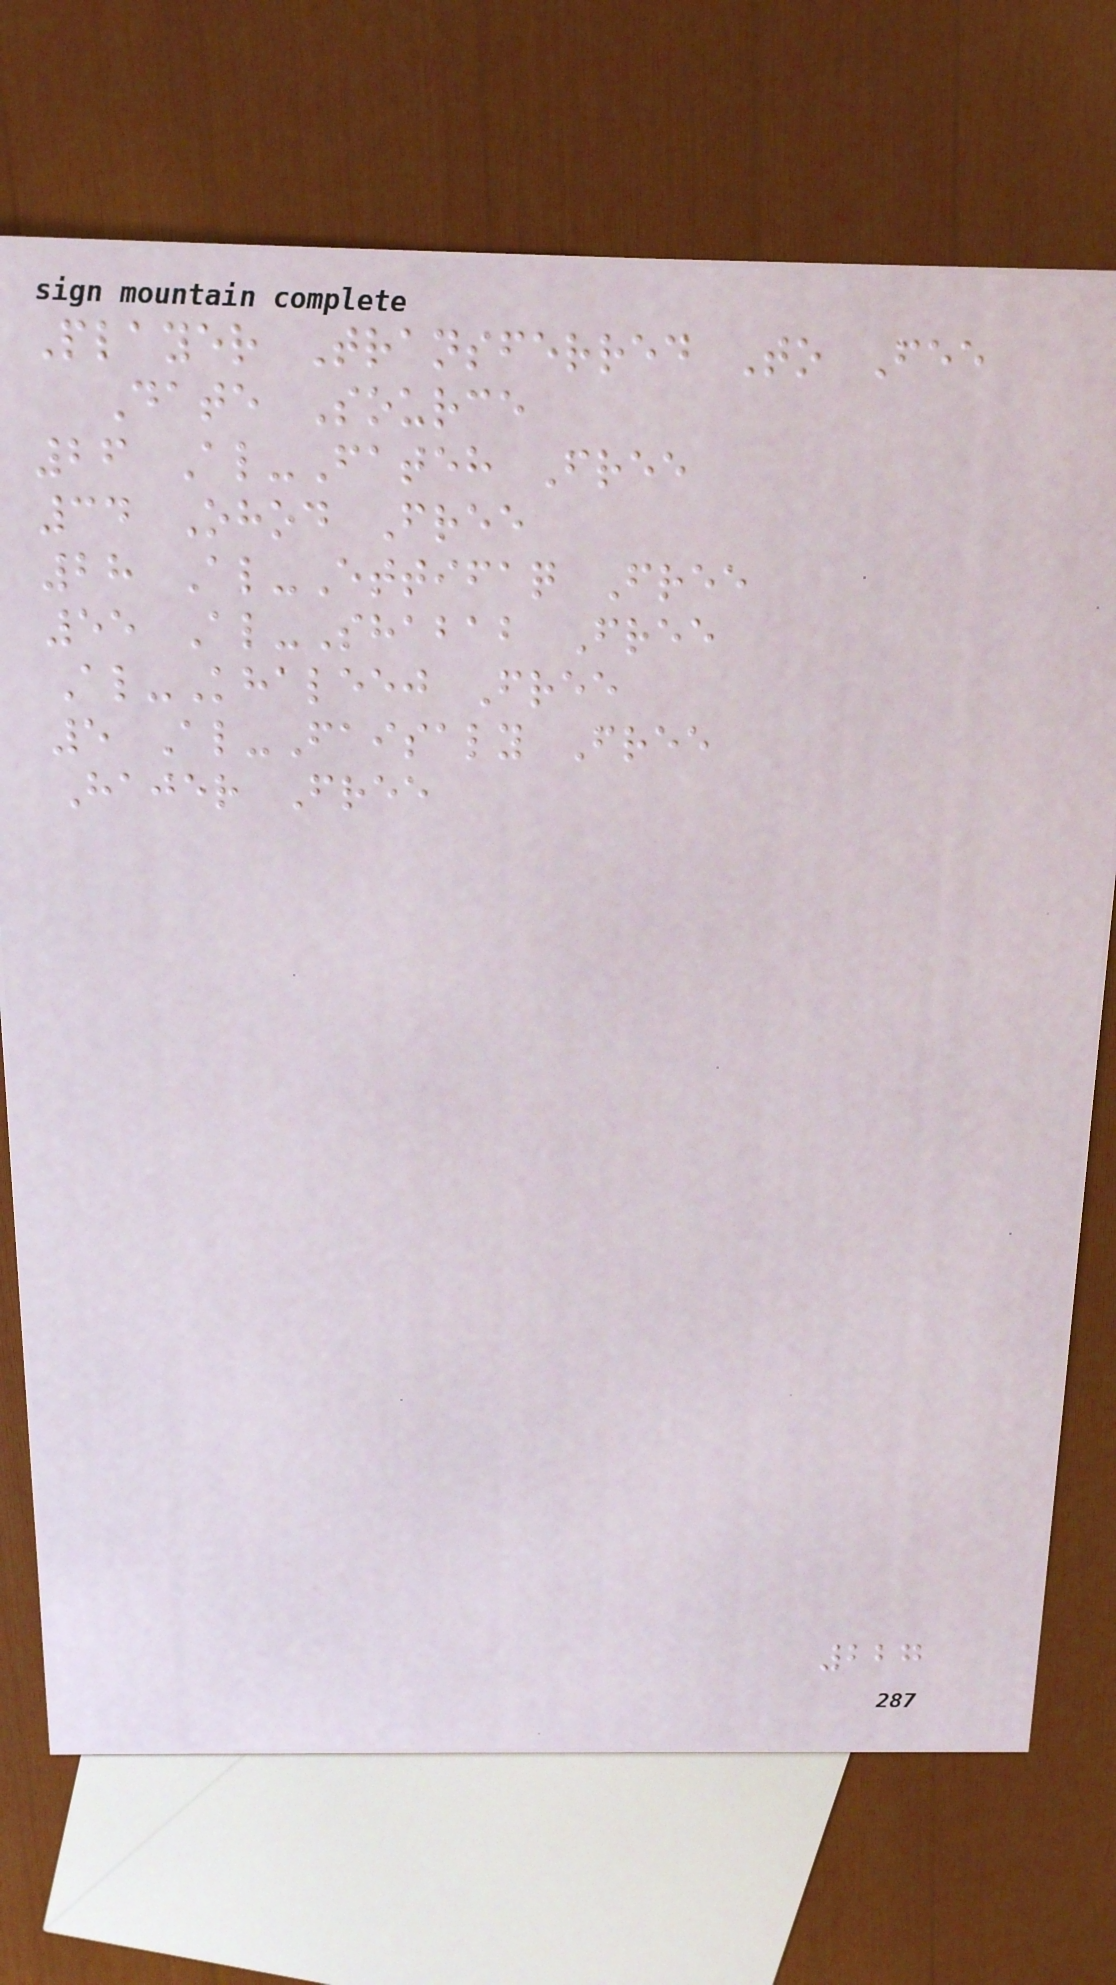Player Transferred To Fee
Date Source
26 Al-Fateh Free
34 Ohod Free
28 Al-Ettifaq Free
55 Al-Shabab Free
Al-Khaleej Free
5 Al-Faisaly Free
Hajer Free
227
